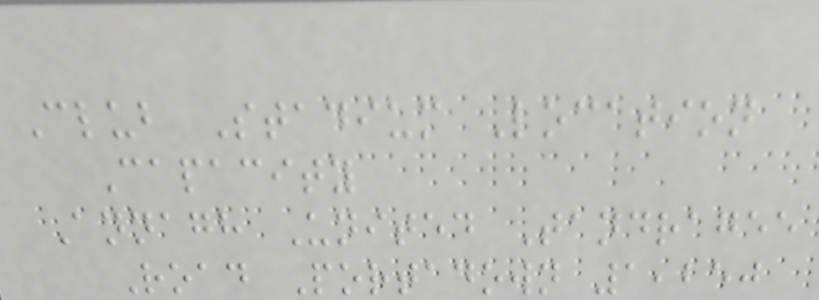Club Stadium Location
Capacity
Annagh United Tandragee
Road Portadown 1,250
